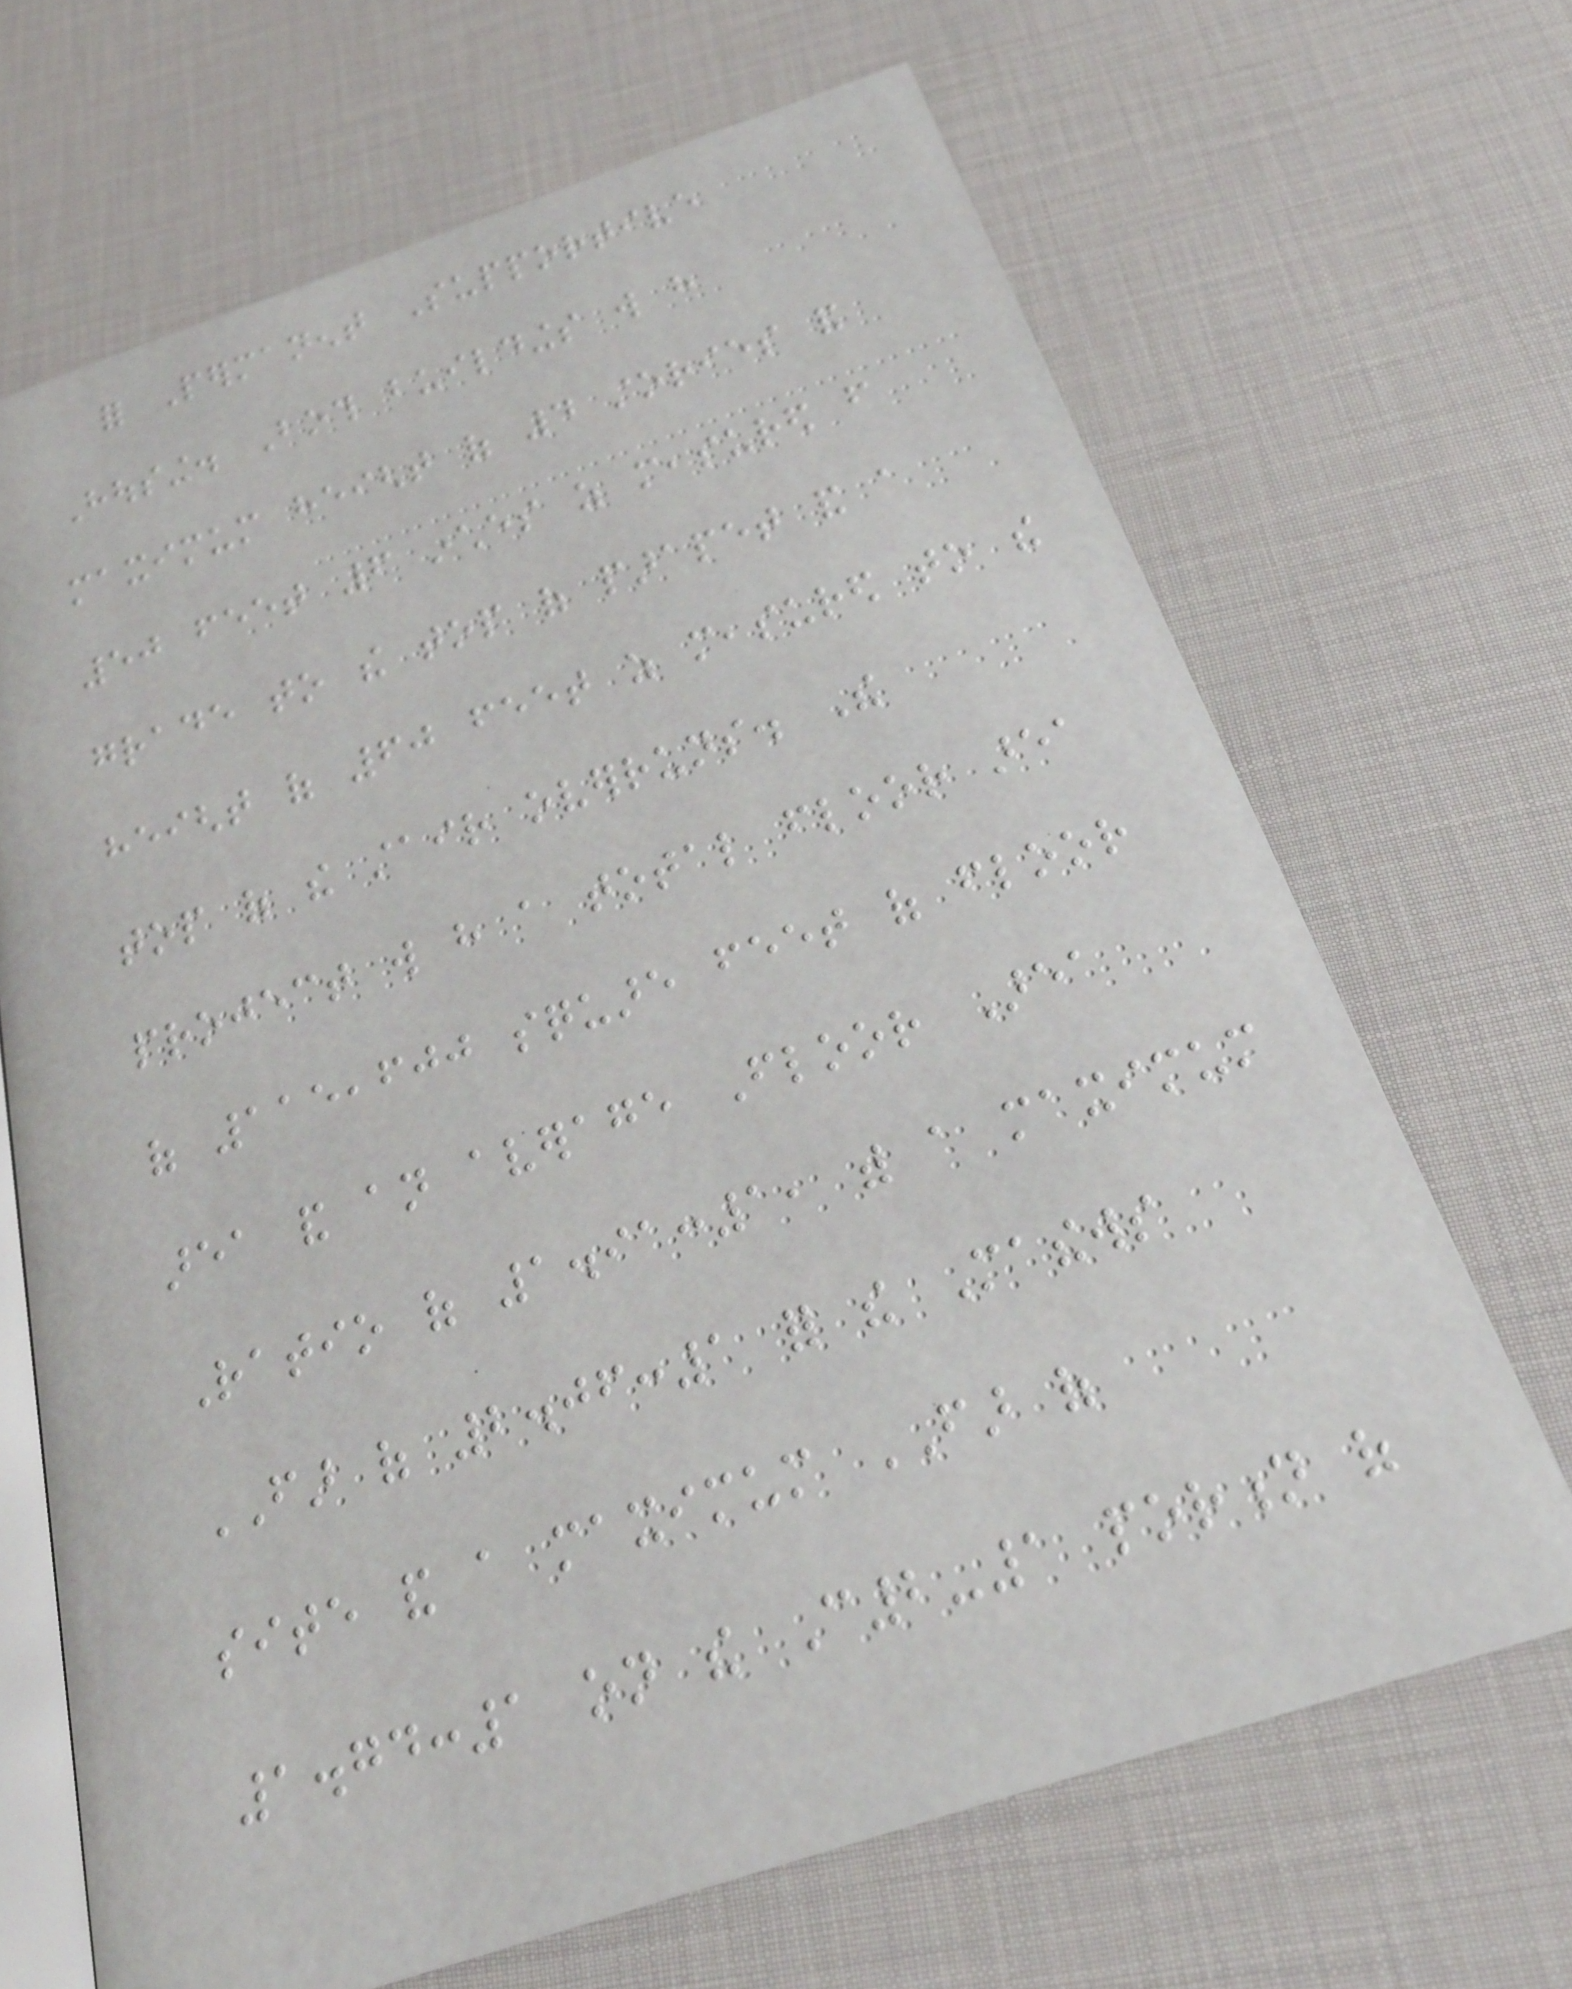for Permanent Supportive
Housing. Both buildings will have
maximum height of 4 stories and
50 feet 6 inches as measured from
grade to the top of parapet and a
height of 60 feet as measured to the
top of the stair overruns. The
project will have a total floor area
of 115,600 square feet of floor
area and an average Floor Area
Ratio of 1.91:1, with a maximum
FAR of 2.06:1 for the Mathews
site and a maximum FAR of
1.74:1 on the C2-1 portion of
